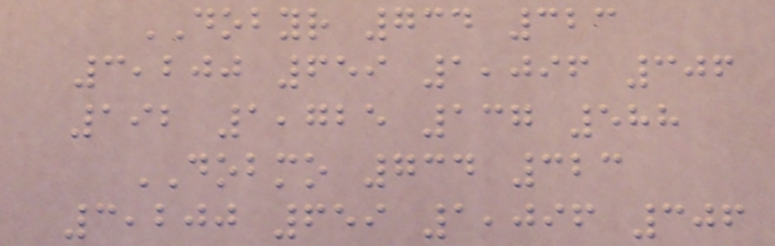DOBYR 734 323
3,200 659 1,096 306
192 1,725 137 588
DOBMO 734 323
3,200 659 1,096 306
